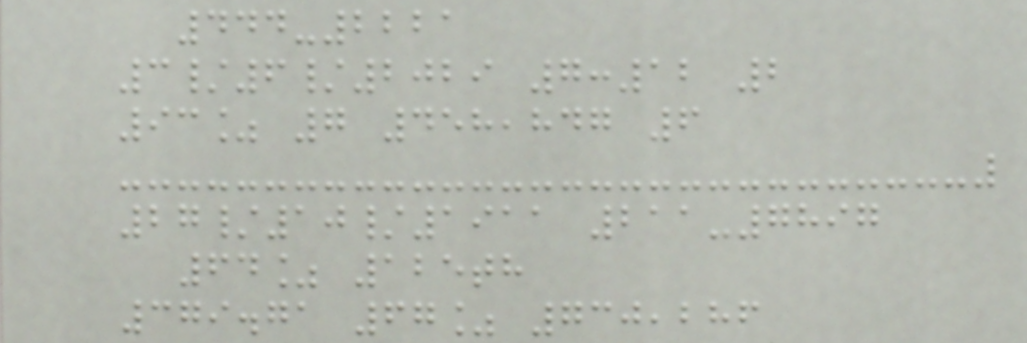444-2221
3/6/2029 7:12 2
93% 7 458,847 6
27/10/1911 211-7897
64% 125th
379.71 67% 730,286
